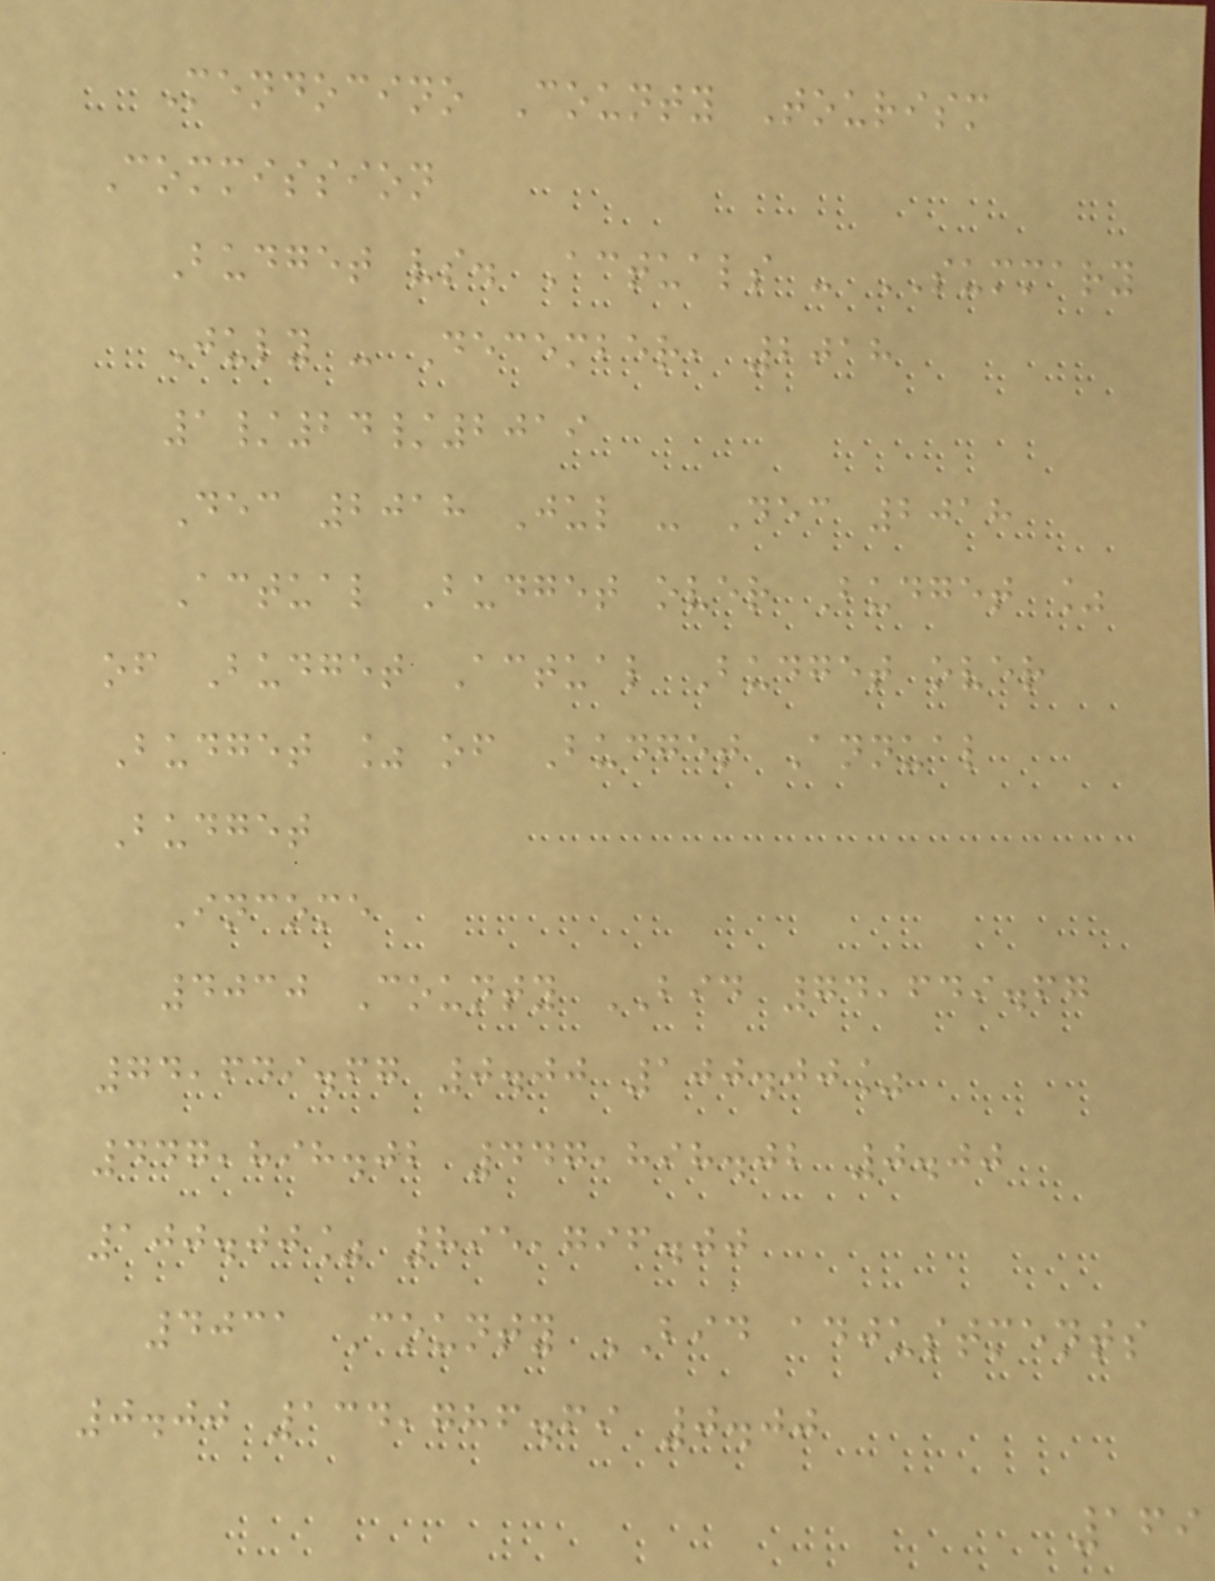Mendocino County Tourism
Commission
Budget vs. Actuals - SUMMARY
July - December, 2018
1/24/2019
Dec 2018 Jul - Dec 2018
Actual Budget over Budget %
of Budget Actual Budget over
Budget % of Budget Annual
Budget
Income
4030 County BID 74,649.67
74,649.67 0.00 100.00%
447,898.02 447,898.02 0.00
100.00% 895,796.00
4031 County BID adjustments
0.00 134,786.69 0.00
169
